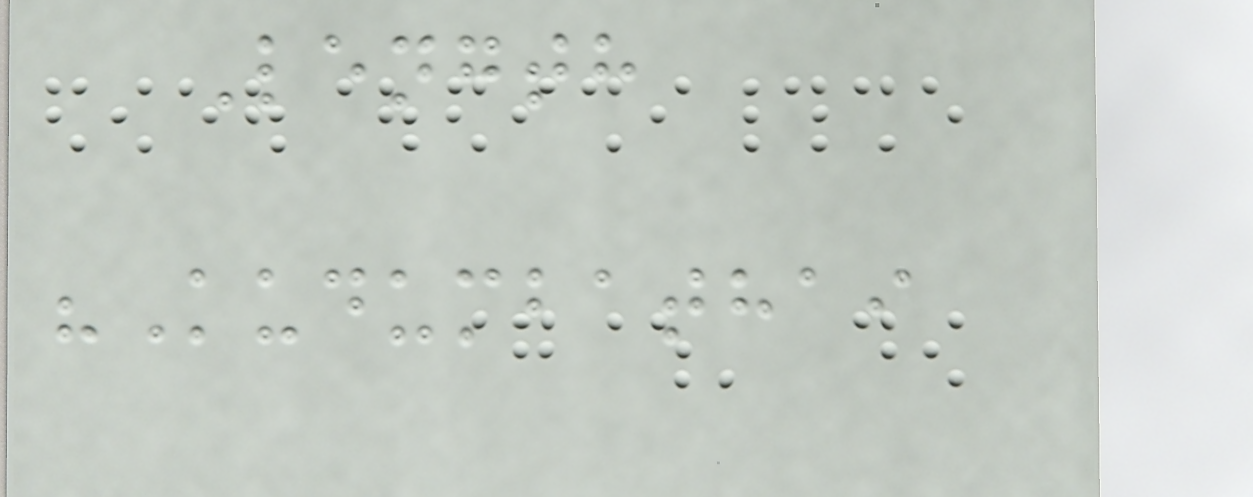Length
"Kudumbathai
